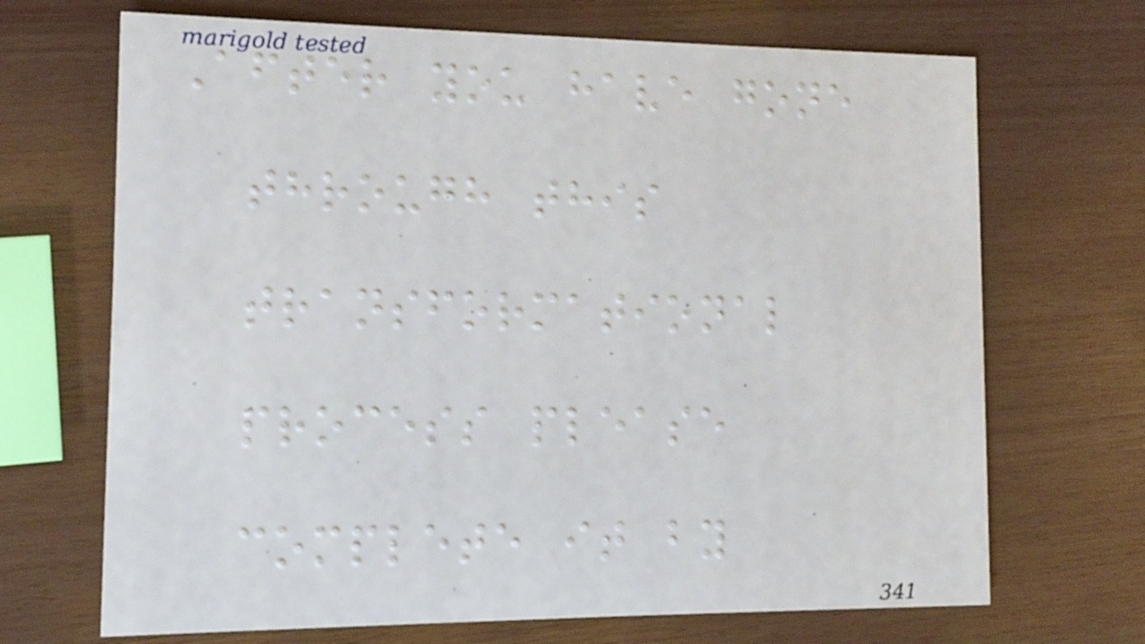After you have gone
through this
transformational
process please
complete it by
